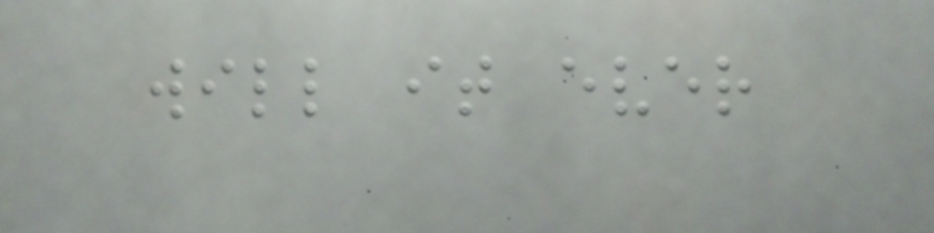will it ever
